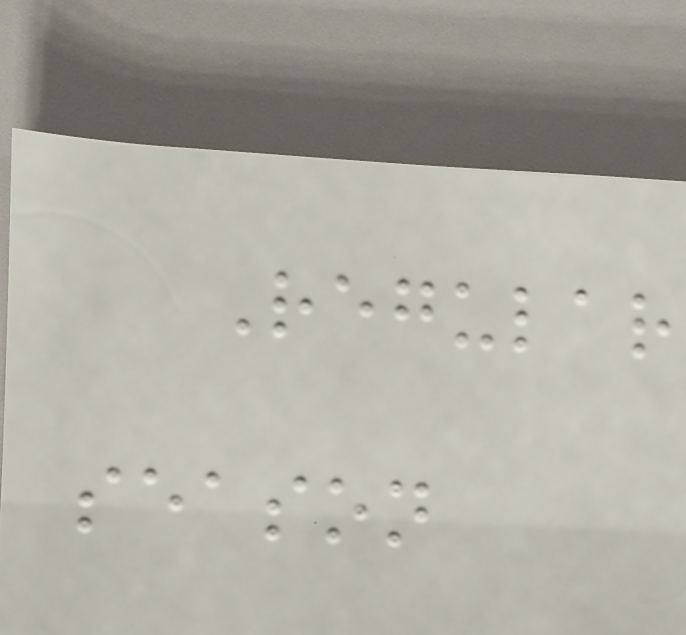Regular
season
